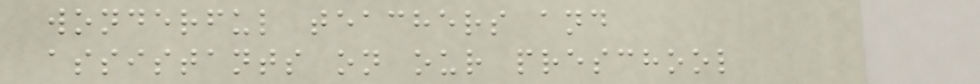wonderful teachers and
assistants on our preschool
